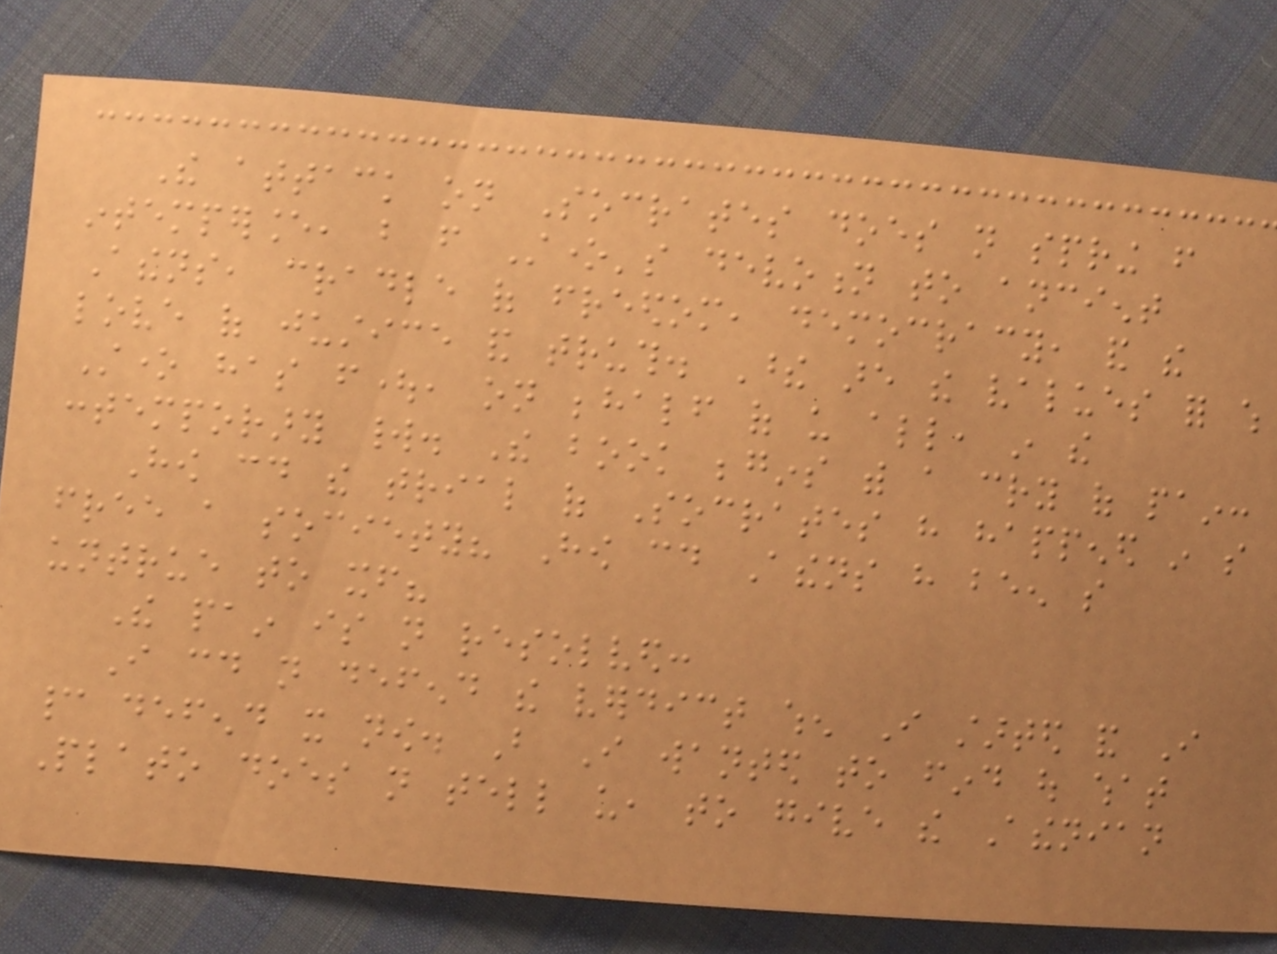The attack on Socrates does not spring from
intemperance, but from Stone's devotion to ancient
Athens, cradle of freedom, democracy, and the
love of justice and truth. These are the values for which
Stone has fought, on behalf of us all, in the
contemporary world. The book begins with a cry of pain:
How could the trial of Socrates have happened in so
free a society? How could Athens have been so
untrue to itself?
The pain is not resolved:
I could not defend the verdict when I started and I
cannot defend it now. But I wanted to find out what
Plato does not tell us, to give the Athenian
